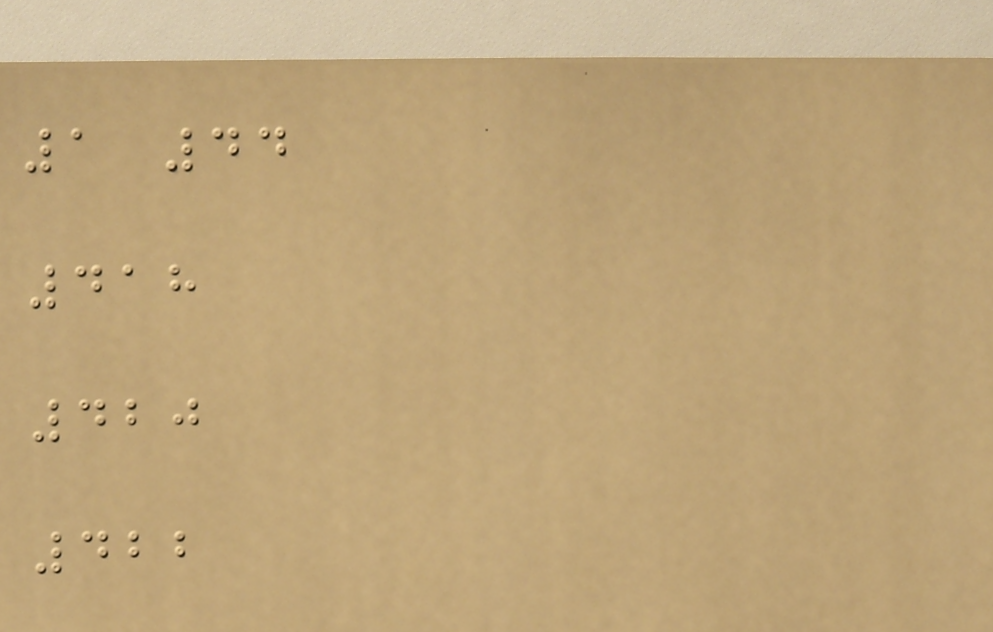1 44
418
420
422
